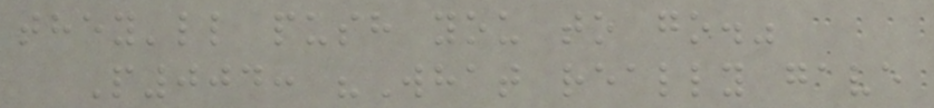they'll push you to go."
P004: "What really gave
